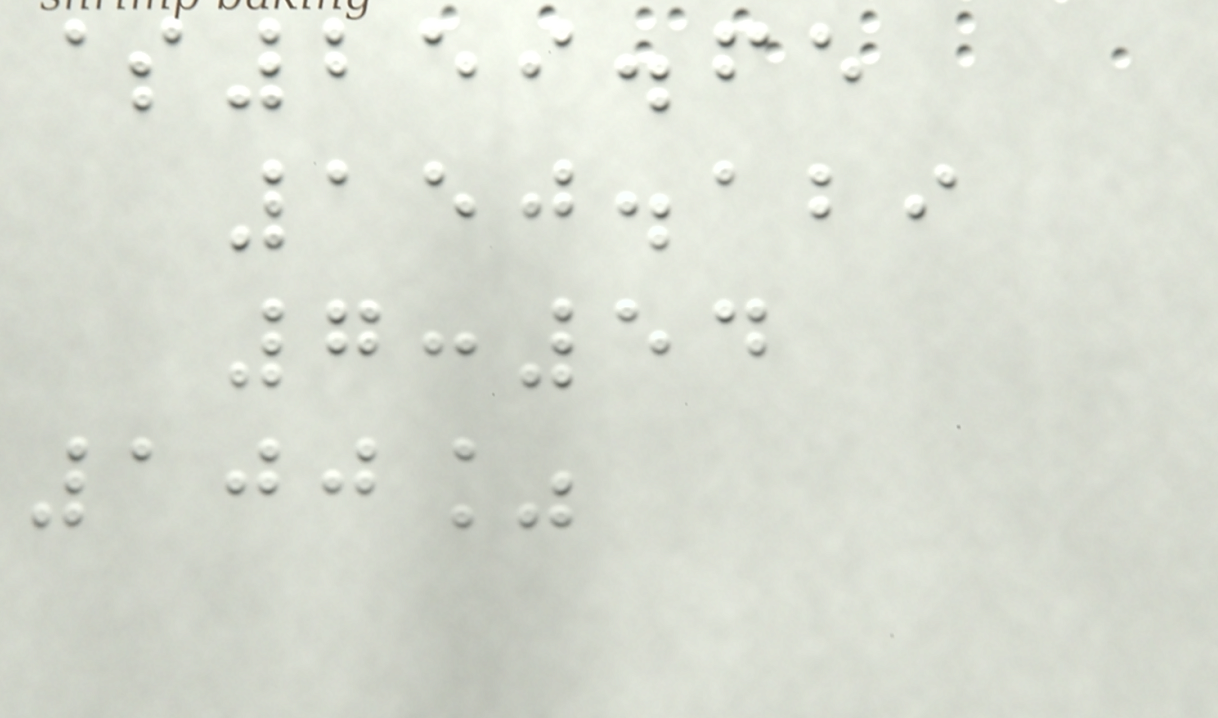$259.65
150.129
7:54
100%
